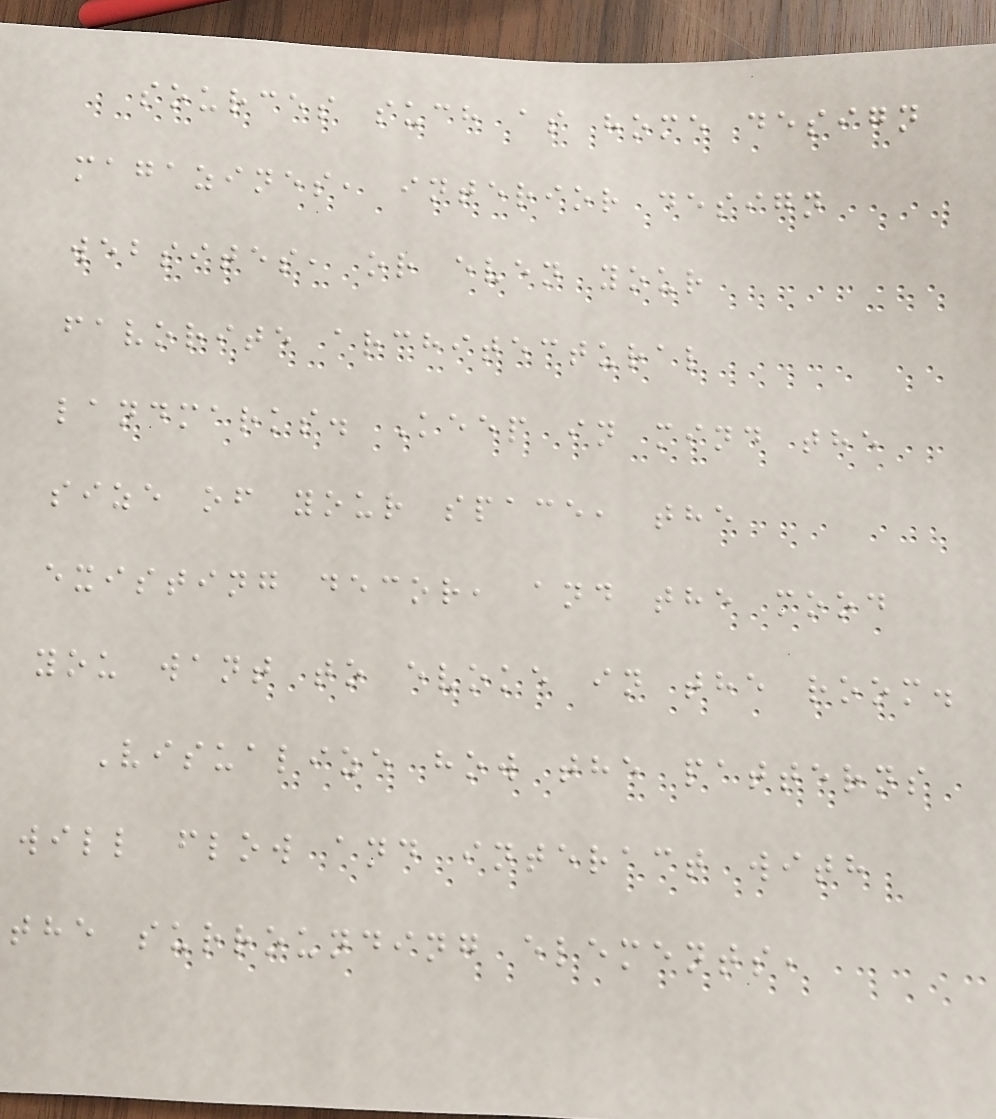sources such as home design
magazines, interior design
websites, or even your
favorite architectural
landmarks. Keep in mind the
size of your space, the
existing decor, and the mood
you want to evoke in the room.
Visualize how the patterns
will flow and interact with
the surrounding elements,
